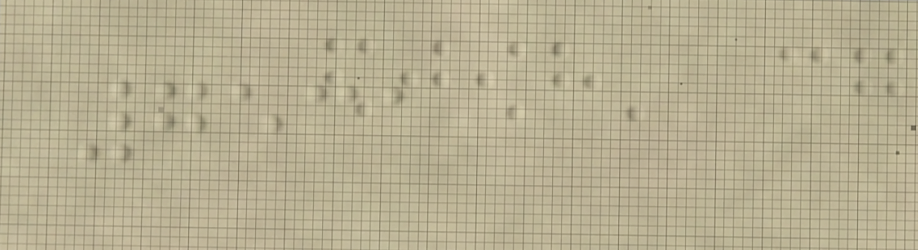7531
